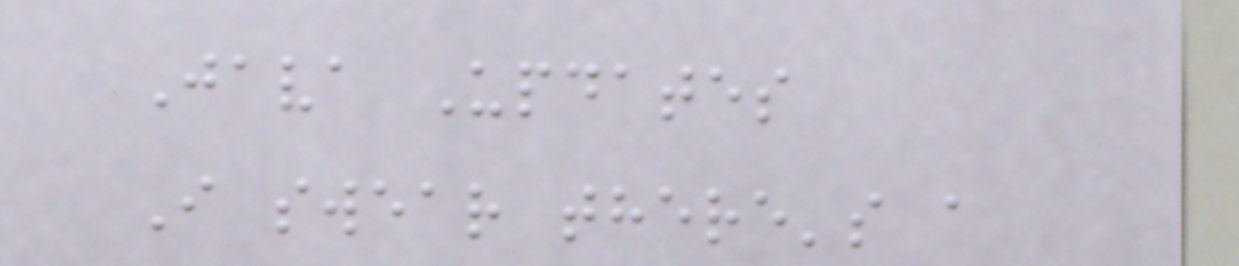Java Updates
I swear there's a
